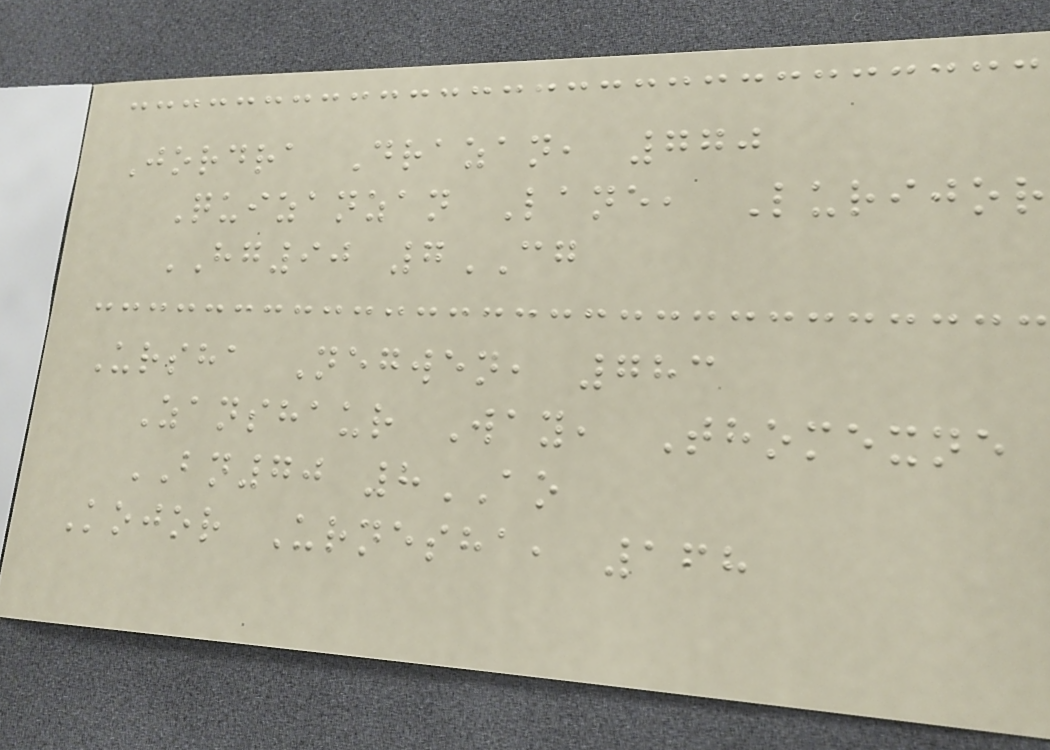Jordra Drazan, 770
Quizanzan Lane, Lurijor
HG90 7CG
Ursha Negwen, 783
Zanshaur Way, Thomexne
BN70 8AO
Kojor Urnesha, 168
